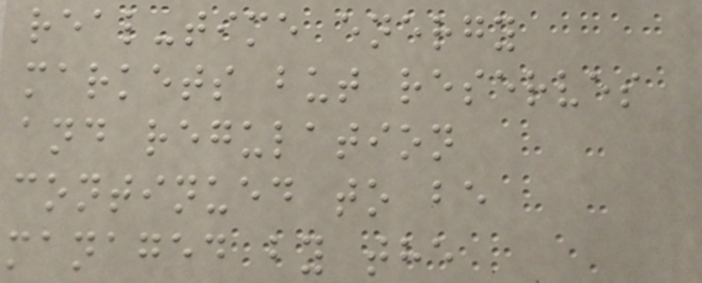real-time energy
markets but reserves
and regulation
continued to be
managed by the
